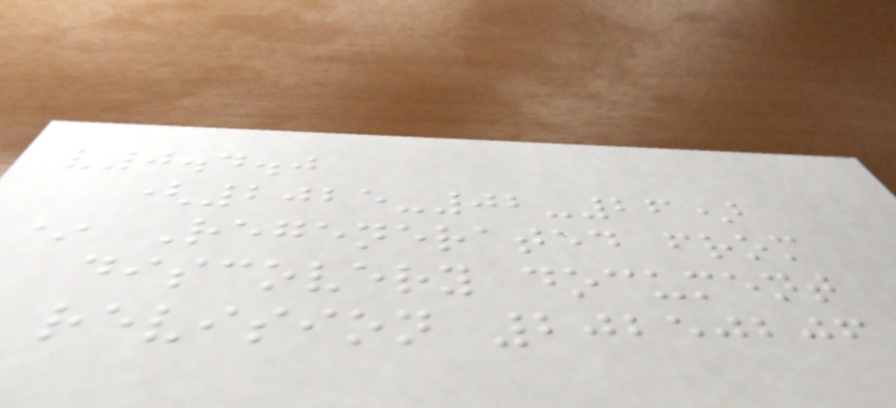v0.4.0
(2025-02-26)
* Regenerated from
discovery document
revision 20250206
